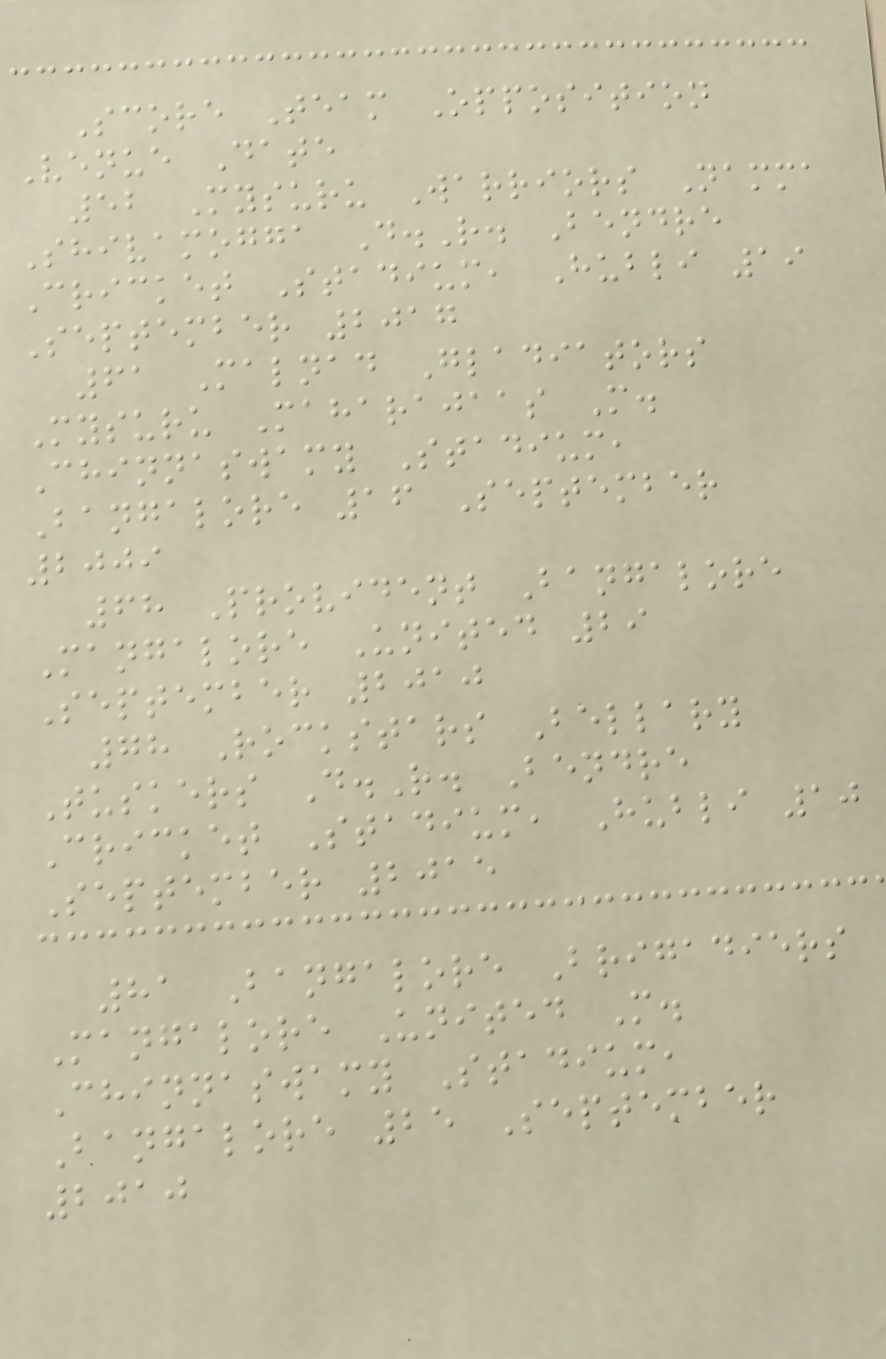Score Team Opposition
Venue Date
52 Mysuru Warriors Namma
Shivamogga D.R. Bendre
Cricket Stadium, Hubli 19
September 2017
61 Malnad Gladiators
Mysuru Maharajaas M.
Chinnaswamy Stadium,
Bangalore 16 September
2009
68 Provident Bangalore
Mangalore United 29
September 2010
78 Rockstars Bellary
Tuskers D.R. Bendre
Cricket Stadium, Hubli 10
September 2015
81 Bangalore Brigadiers
Mangalore United M.
Chinnaswamy Stadium,
Bangalore 25 September
2010
